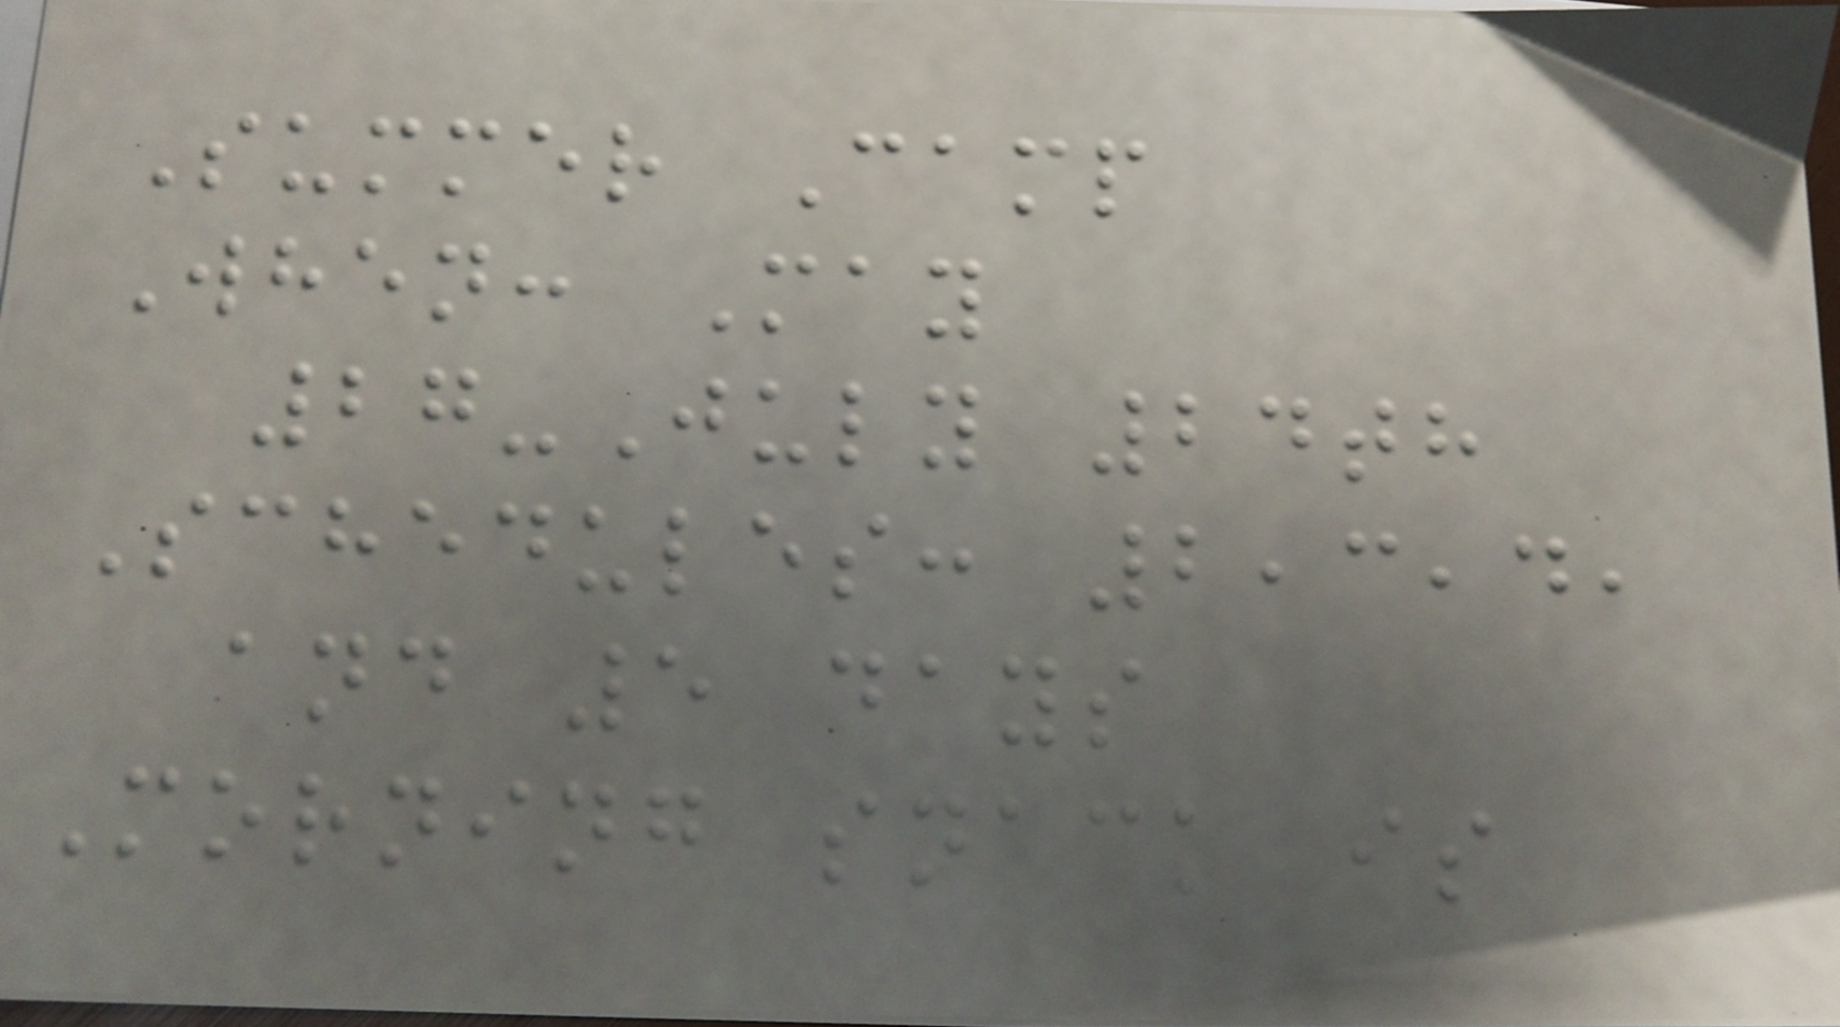Summer Camp
When: May
27-July 24th
Schedules: 2,3,4,
and 5 days
Morning snack is
